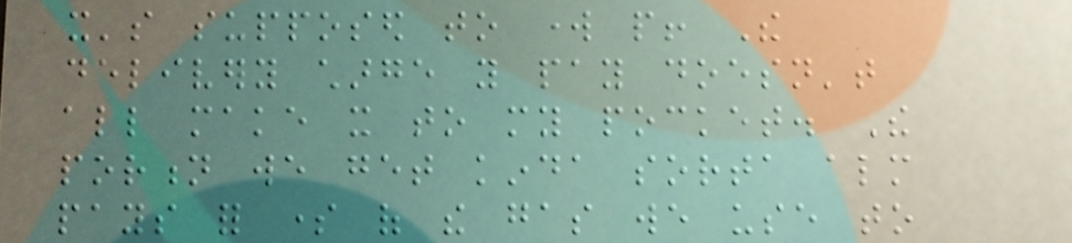it's supposed to work people! The
delivery charge you pay doesn't
all make it to my pocket. The
portion we get kinda sorta almost
pays for some of the gas we use to
